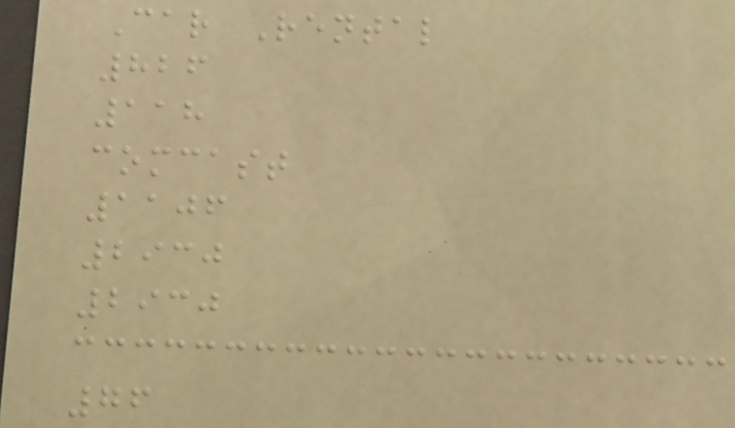Car Rental
826
118
comcast
1106
2930
2930
76
